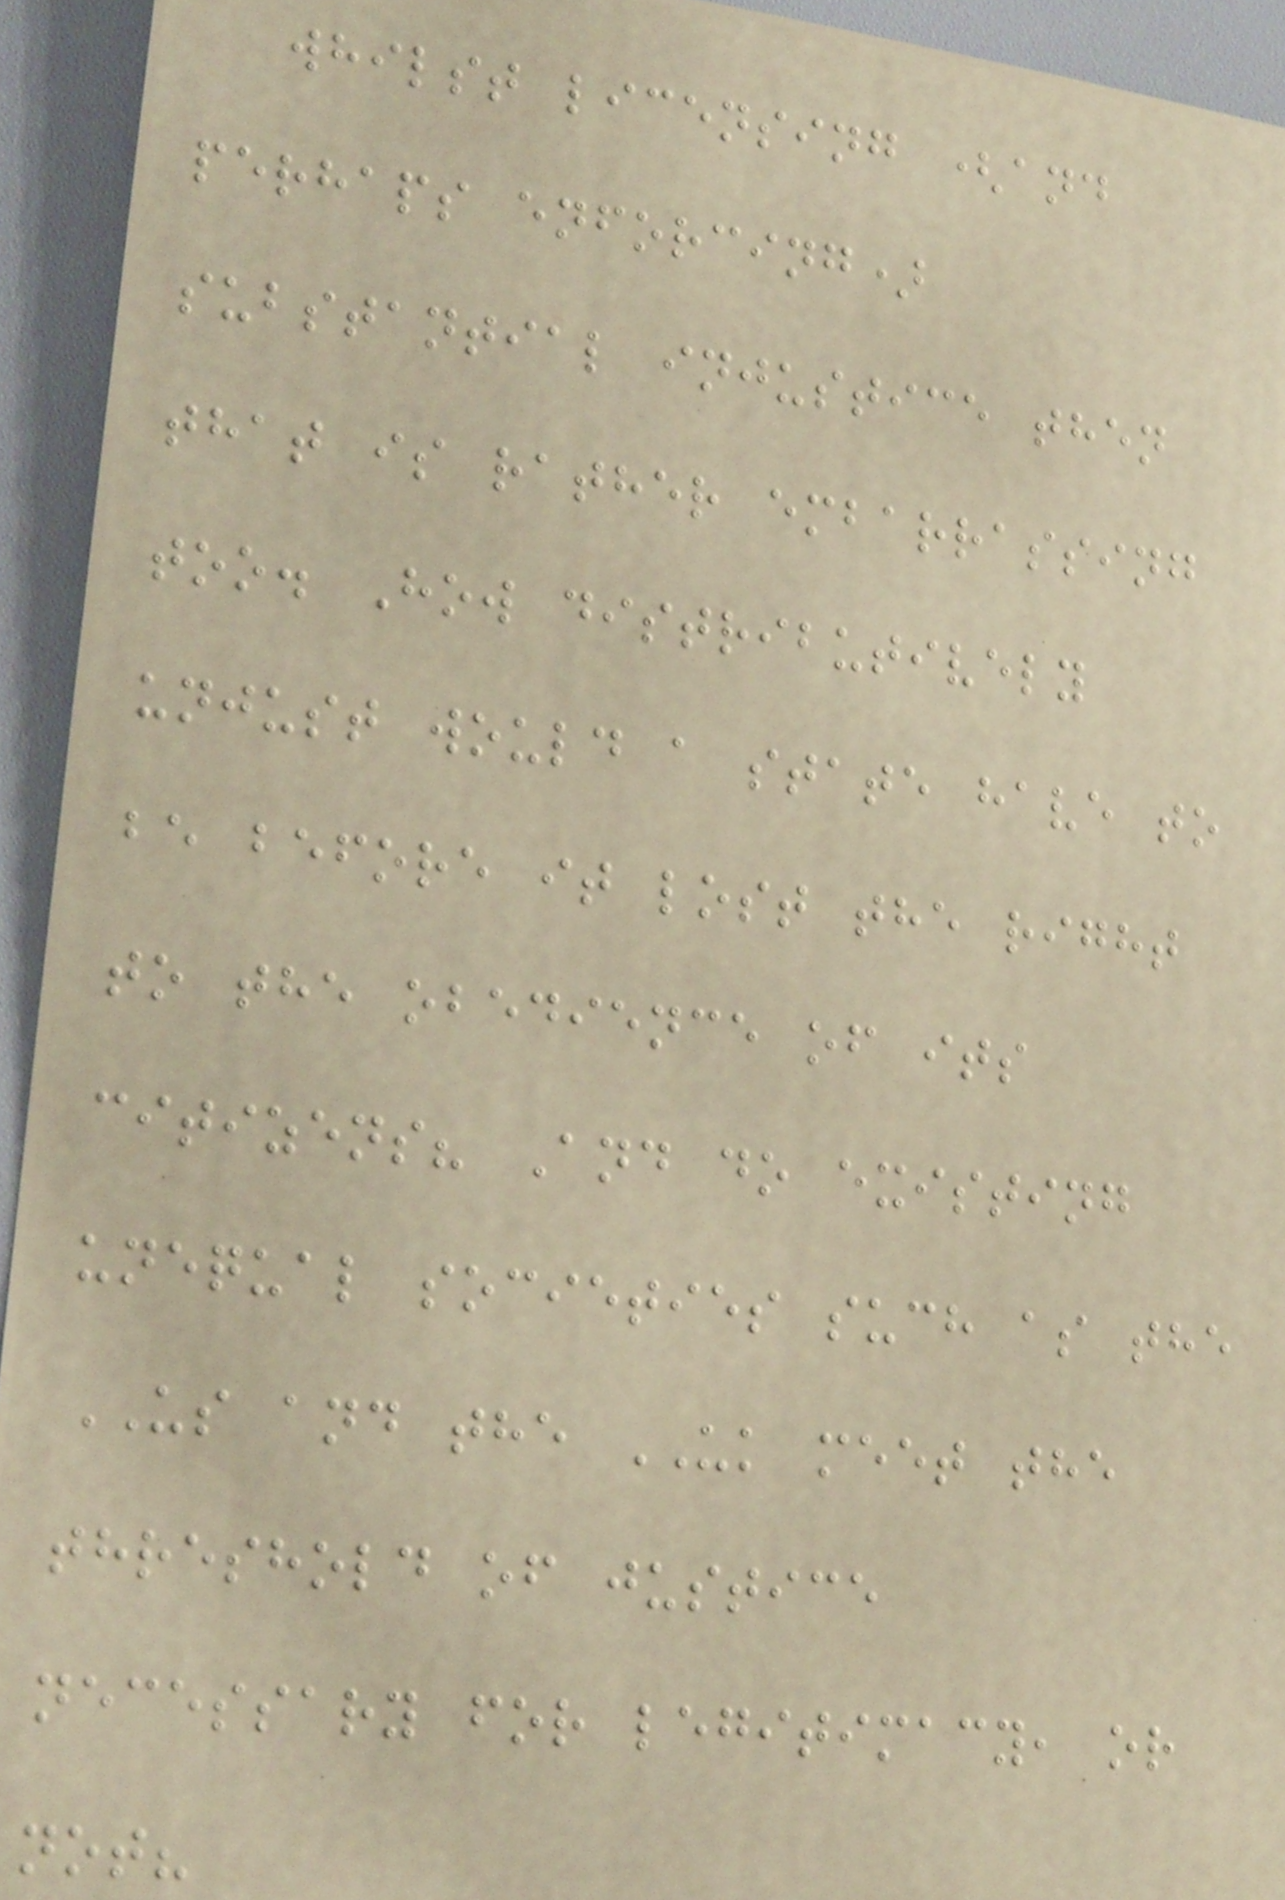whilst licensing (and
perhaps enforcing)
substantial injustice then
that is rather embarrassing
too. How distributively
unjust would a state have to
be before it lost the right
to the obedience of its
citizens? And do existing
unequal societies such as the
US and the UK meet the
threshold of justice
necessary for legitimacy, or
not?
